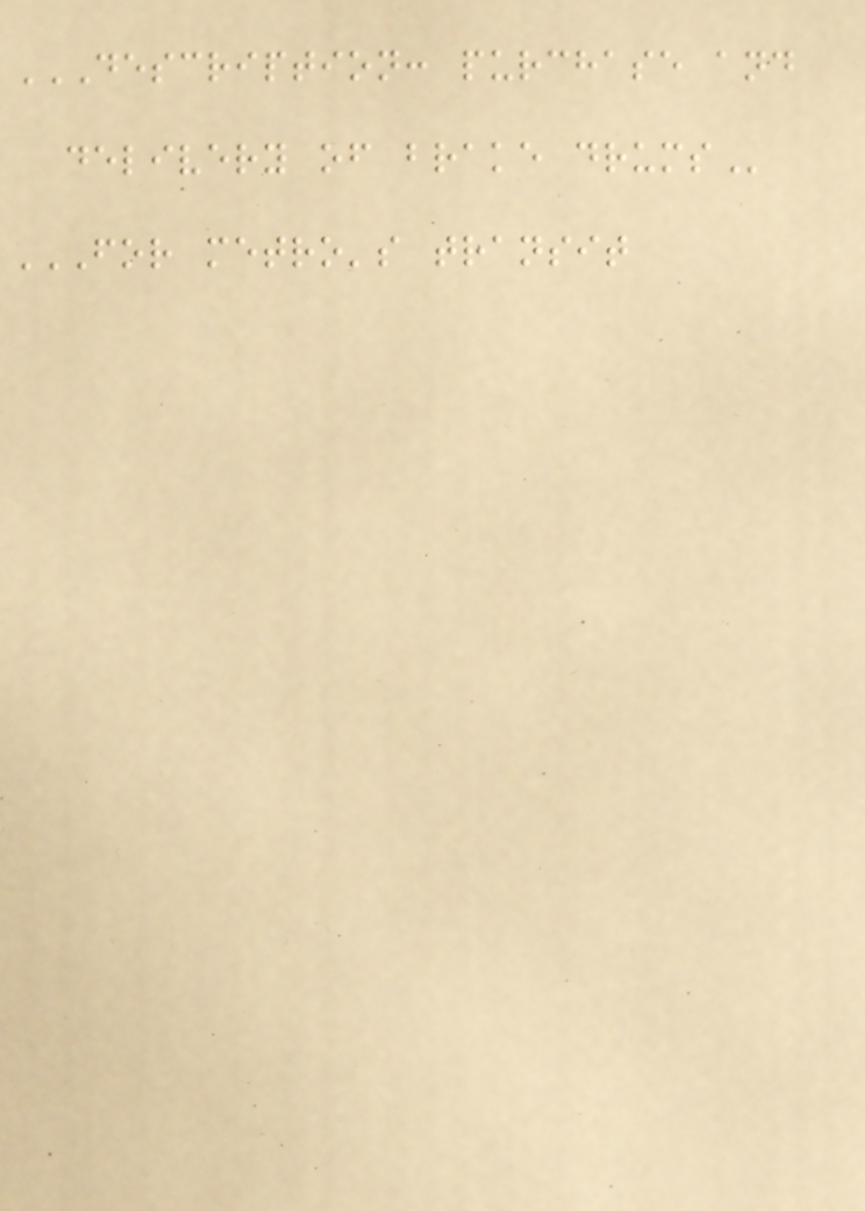DESCRIPTION: PURCHASE AND
DELIVERY OF BRAKE DRUMS
FOR METRO'S TRANSIT
